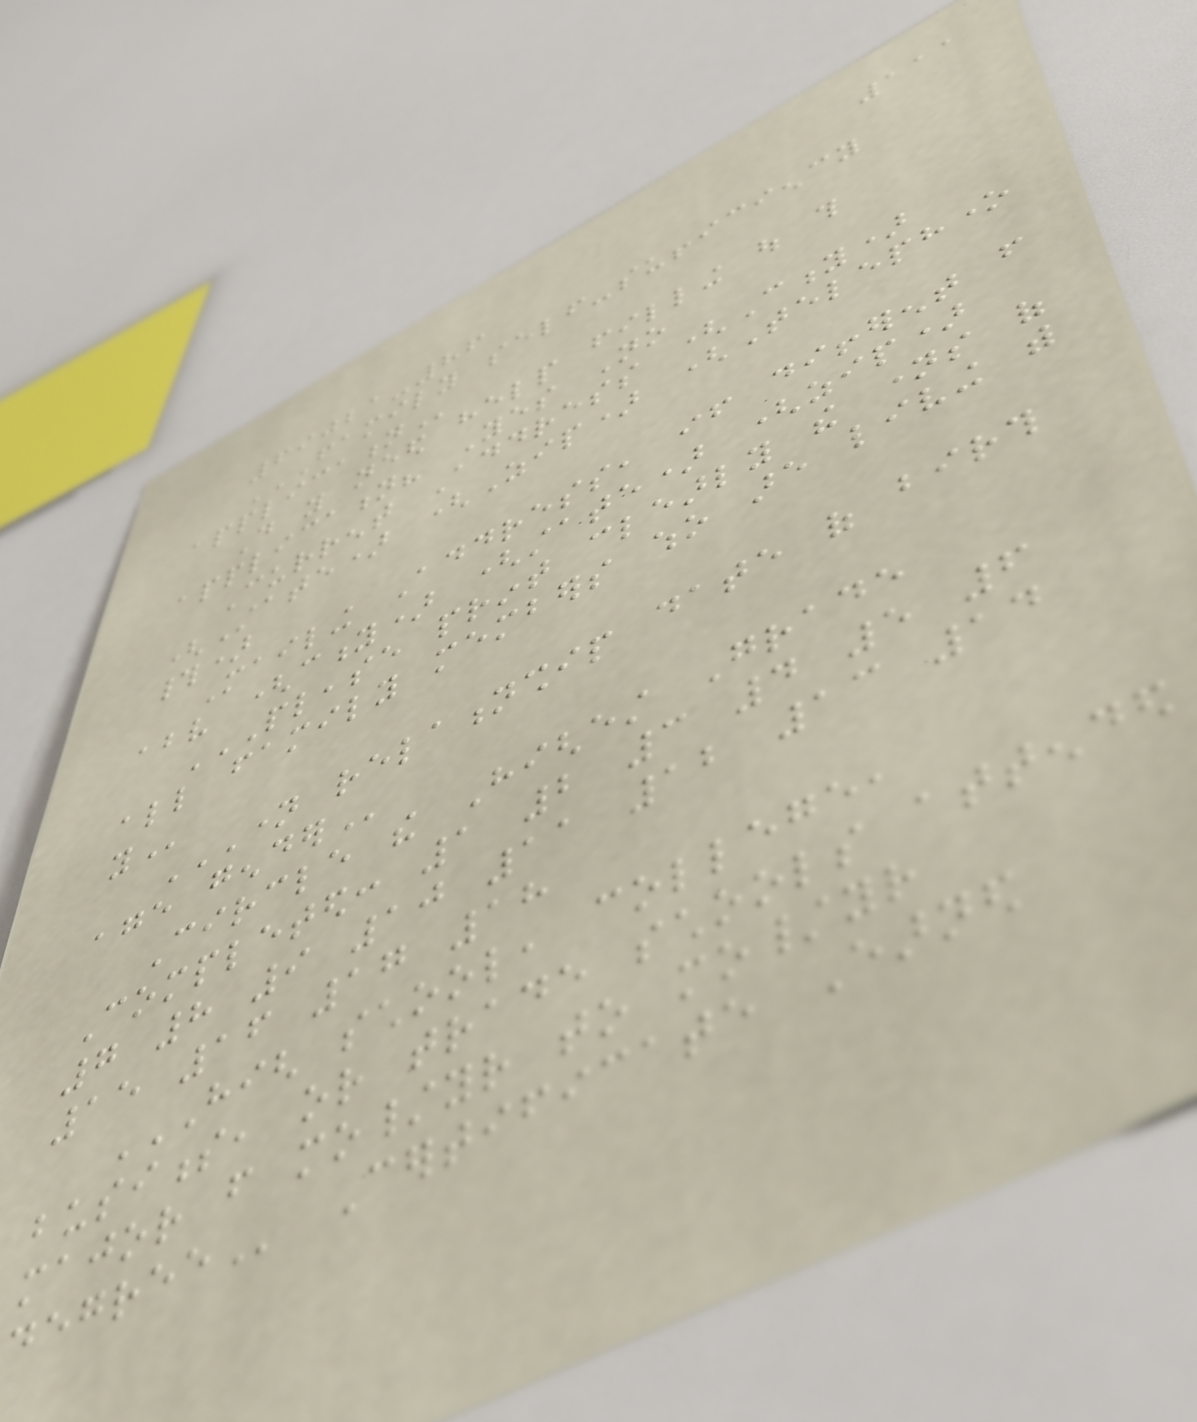111
69021-86
FAMILY SELF-SUFFICIENCY
APPLICATION
Do you need help filling out this
application? Yes No
Current Address (City)
(State) (Zip) (Telephone
#)
Mailing Address, if different from
above (city) (state) (zip)
PLEASE PRINT CLEARLY THE NAMES OF
ALL FAMILY MEMBERS WHO ARE LIVING WITH
YOU
NAME RELATIONSHIP DATE OF BIRTH
AGE GENDER
Circle the Highest Grade
Completed: 1 2 3 4 5 6
7 8 9 10 11 12 13 14
15 16 17 18
HIGH SCHOOL, COLLEGE,
BUSINESS, OR TRADE SCHOOLS ATTENDED
MAJOR FROM MO/YR TO MO/YR
DEGREE Certificate Earned
